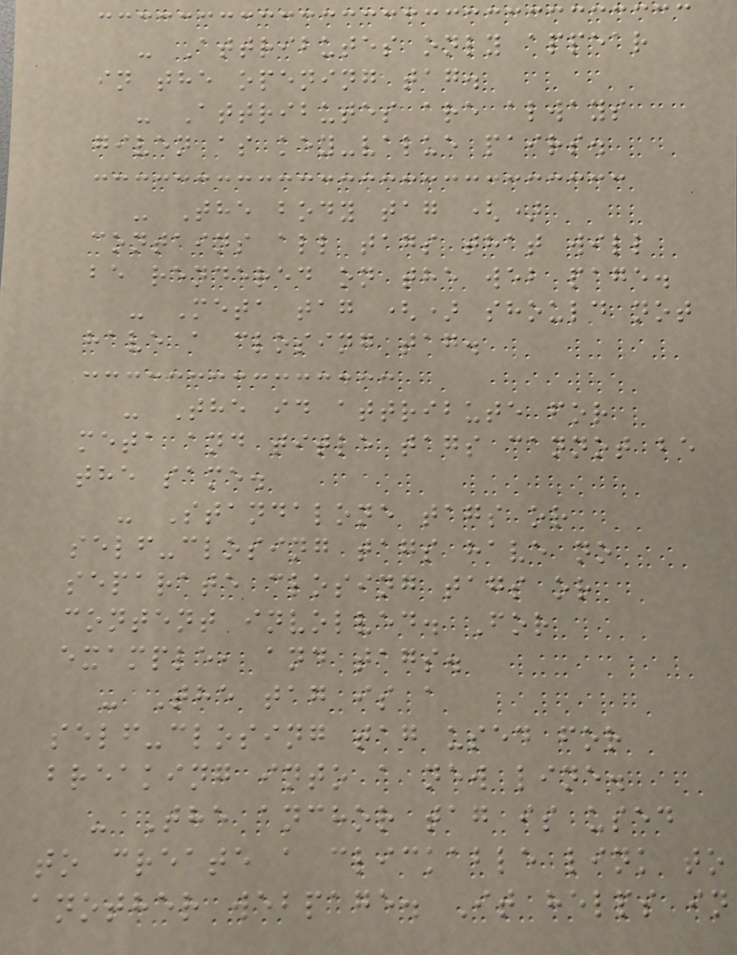- Attributes only appear
in the opening tag.
- Attributes are always
given as key-value pairs.
- The body tag ()
contains all tags that will
be rendered on the web page.
- Meta tag () should not
have a closing tag.
- The id attribute for
meta and title tags cannot be
the same.
- Standalone tags or
self-closing tags have no
separate closing tags or
content involved. For
example, and tags.
- The tag is a
self-closing tag used for
breaking into a new line.
- The anchor tag is used
to create a clickable link to
another webpage. It helps in
